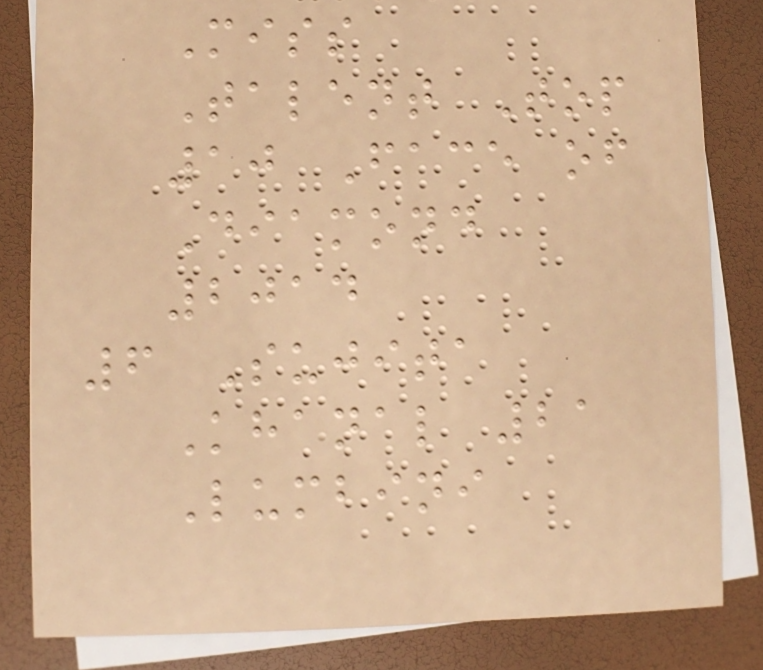Miss
Talent Top
10 Face of
Diamond
2014
6 Sujita
Khanal 21
Lumbini
